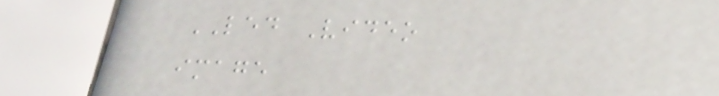LED Video
image
